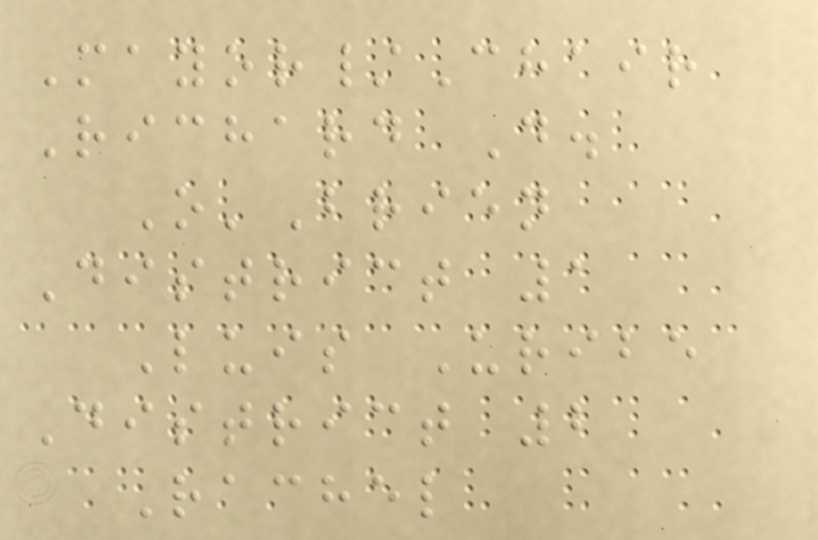Mayor/Chair
Richard D.
O'Brien
District 1
Luis Uribe
District 2
Rachel
